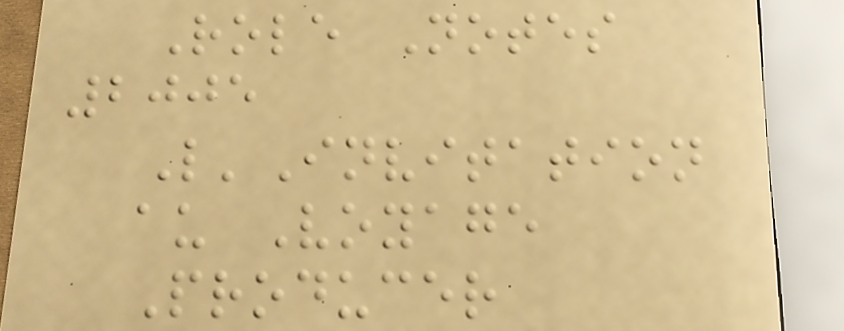Role Notes
2005
L'Invitation
au Voyage
Producer
